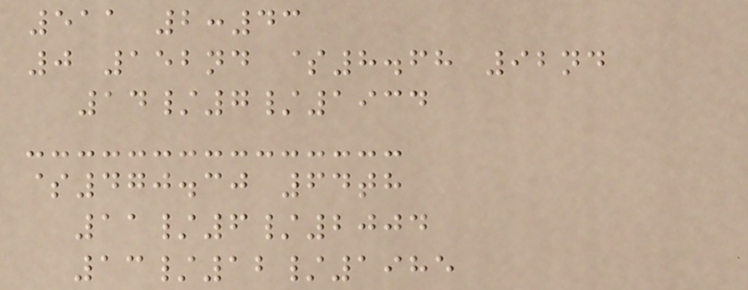511 2:43
0 152nd $8.68 92nd
14/7/1934
$470.30 64th
11/6/2004
13/12/1985
